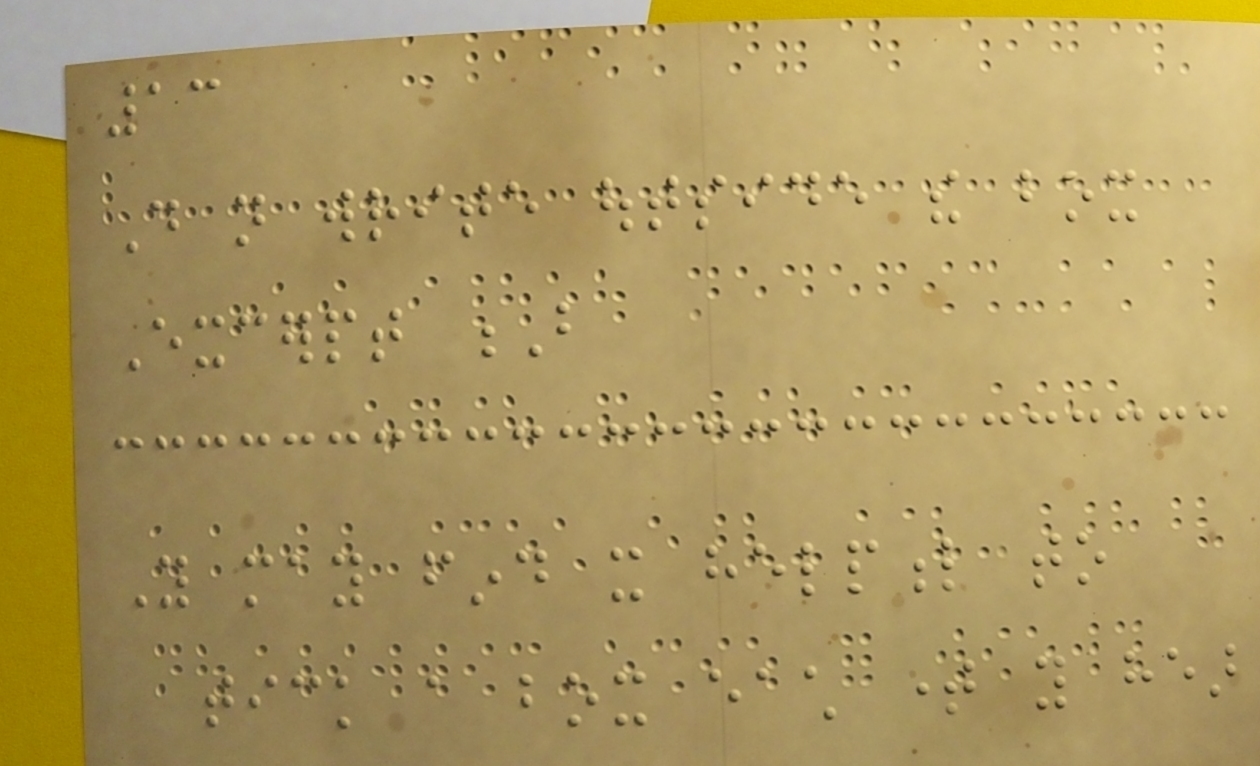13
Do not write outside the box
Excerpt B
You may find it helpful to
tick a box each time you hear
